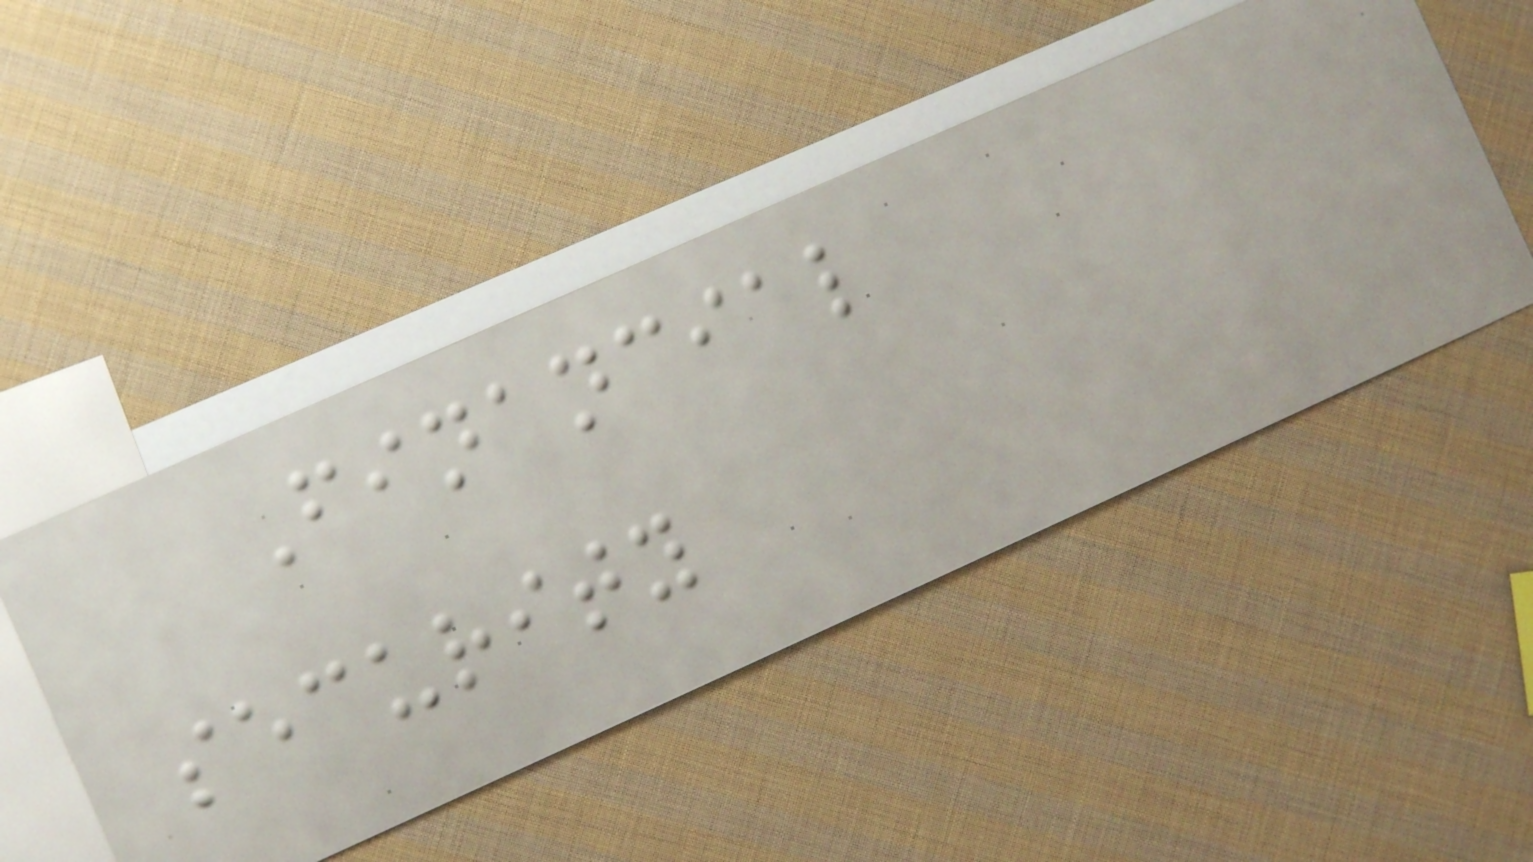Financial
security
